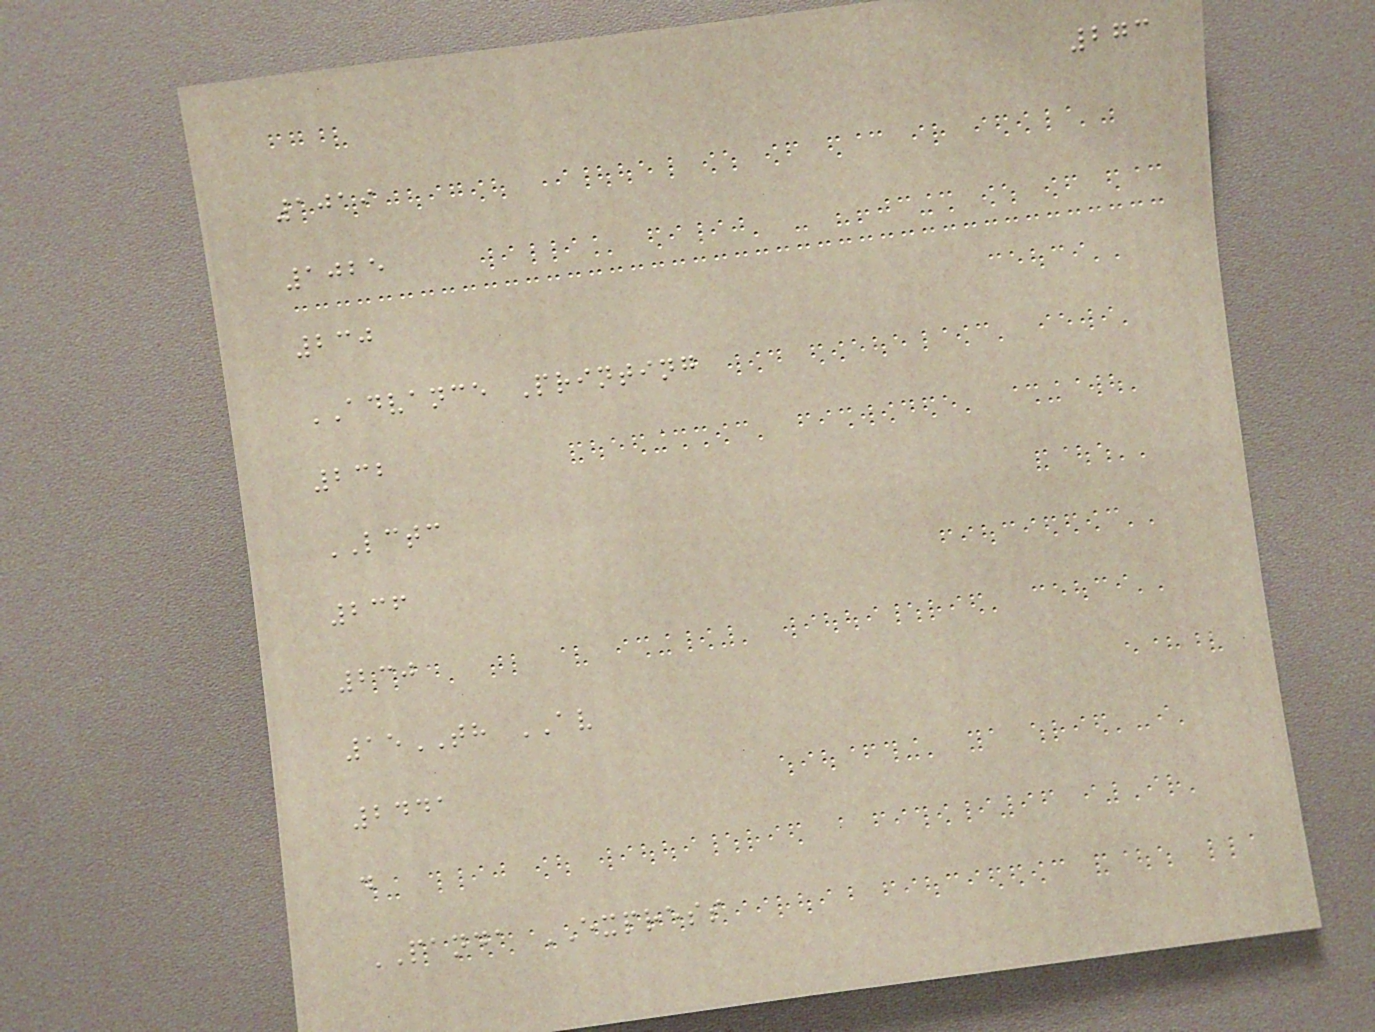273
1019
1025
230
ADVANCE Printing
232
LCTC
236
230
15TH AV
2441
d
PANDA EXPRESS
